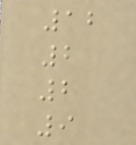12
2
2
9
